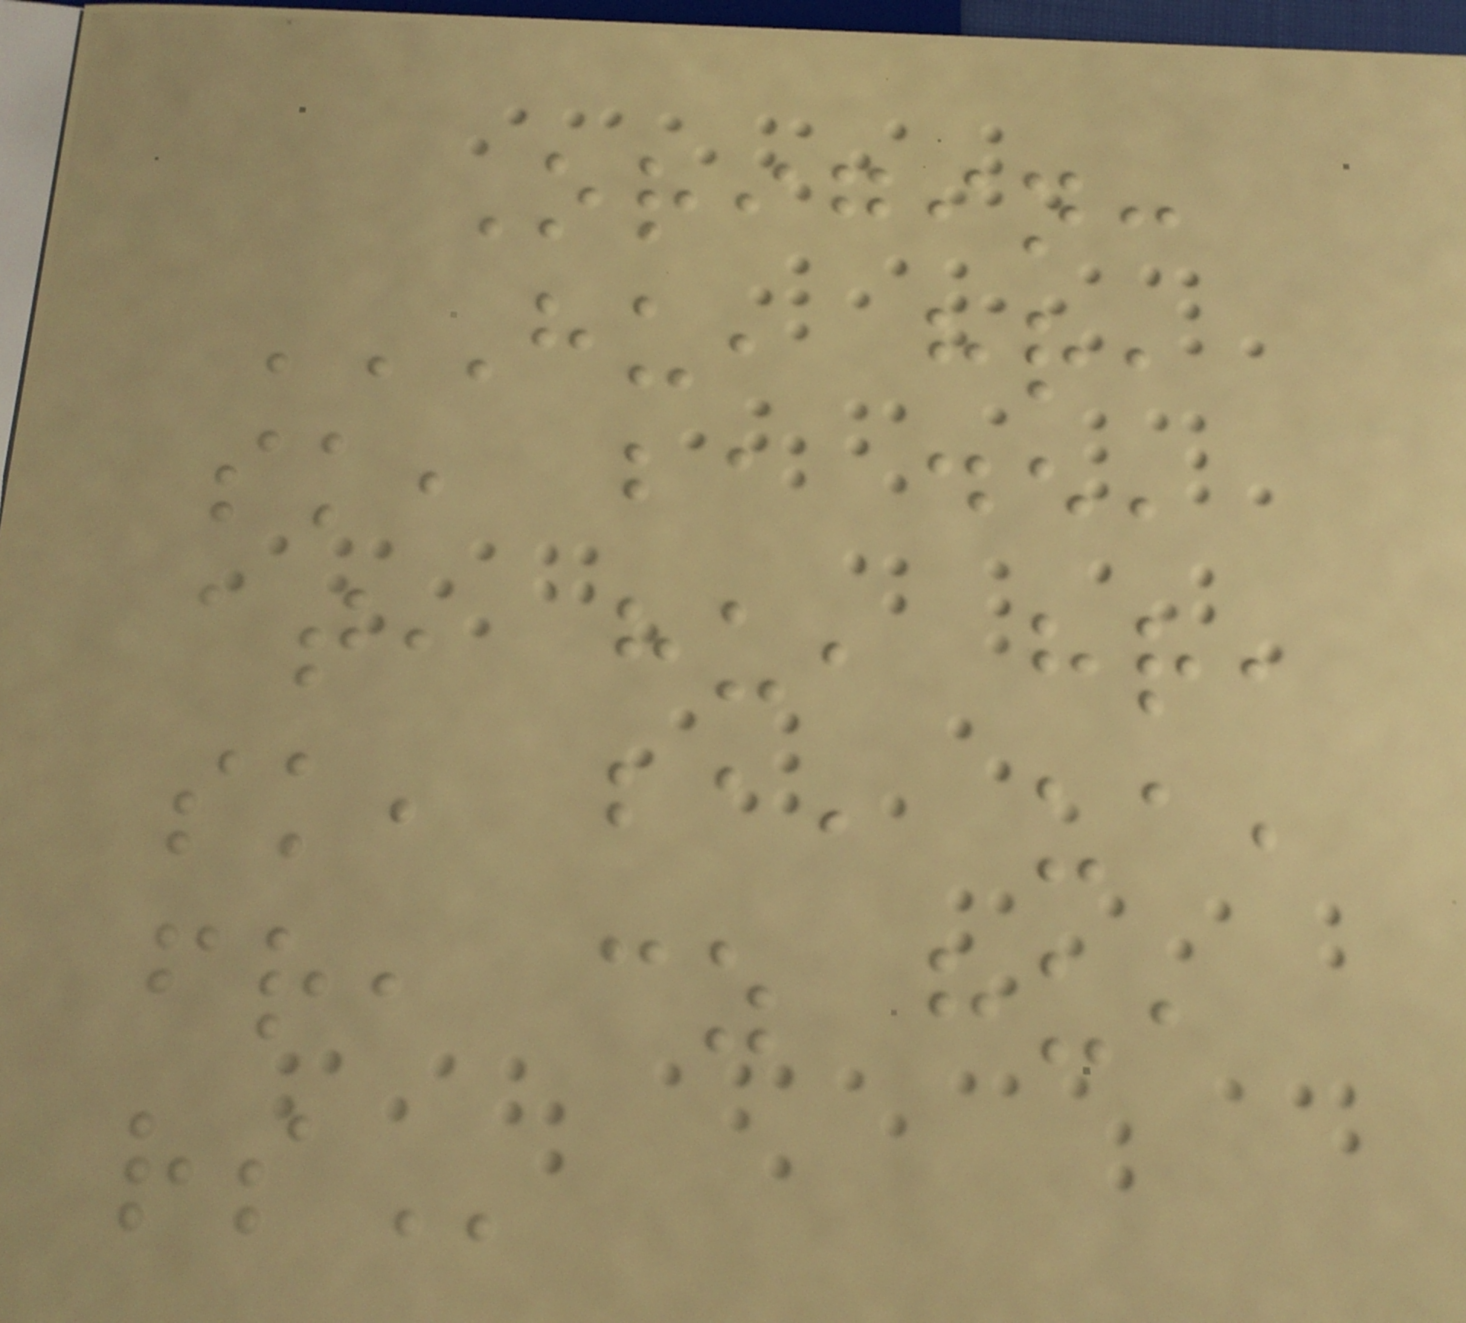Origin:
HU, HR,
SK, BA DE,
AT, HU, HR,
SK, BA, UA,
FR, CZ HU,
RS
